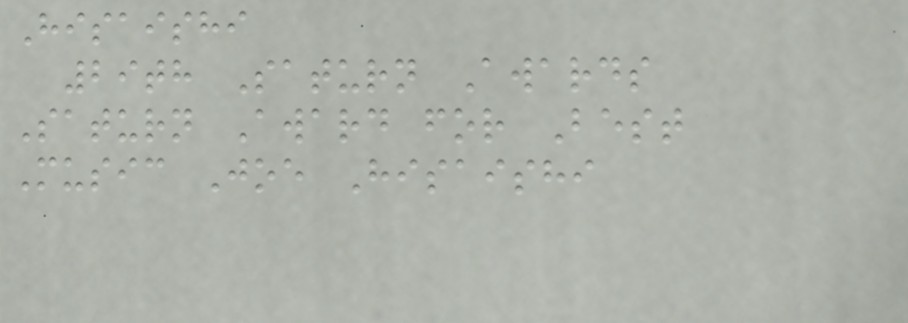Hisaishi
29th Saturn Awards
Saturn Award for Best
Music Joe Hisaishi
